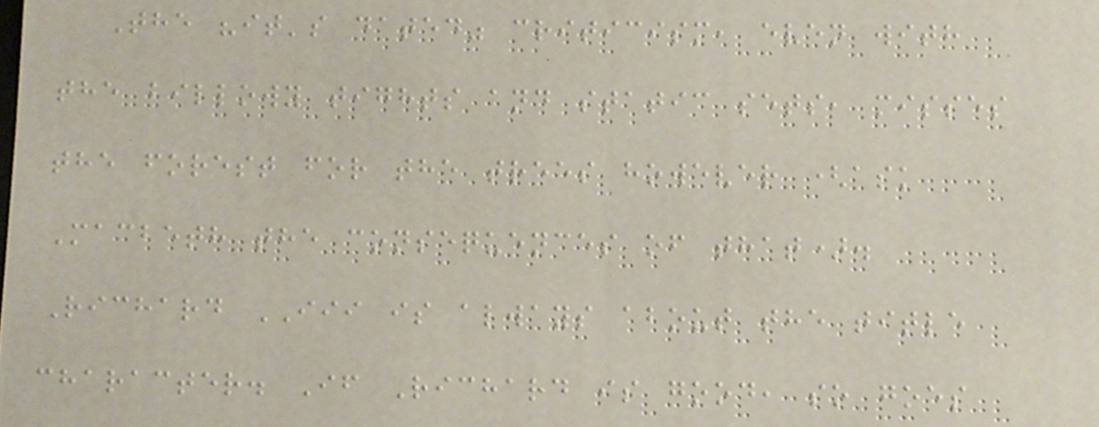The "it's dated" criticism, even with
the billowy tights and static sets, misses
the forest for the trees however (ask
Macbeth the consequences of that).
Richard III is always about the title
character. If Richard is good, so goes
